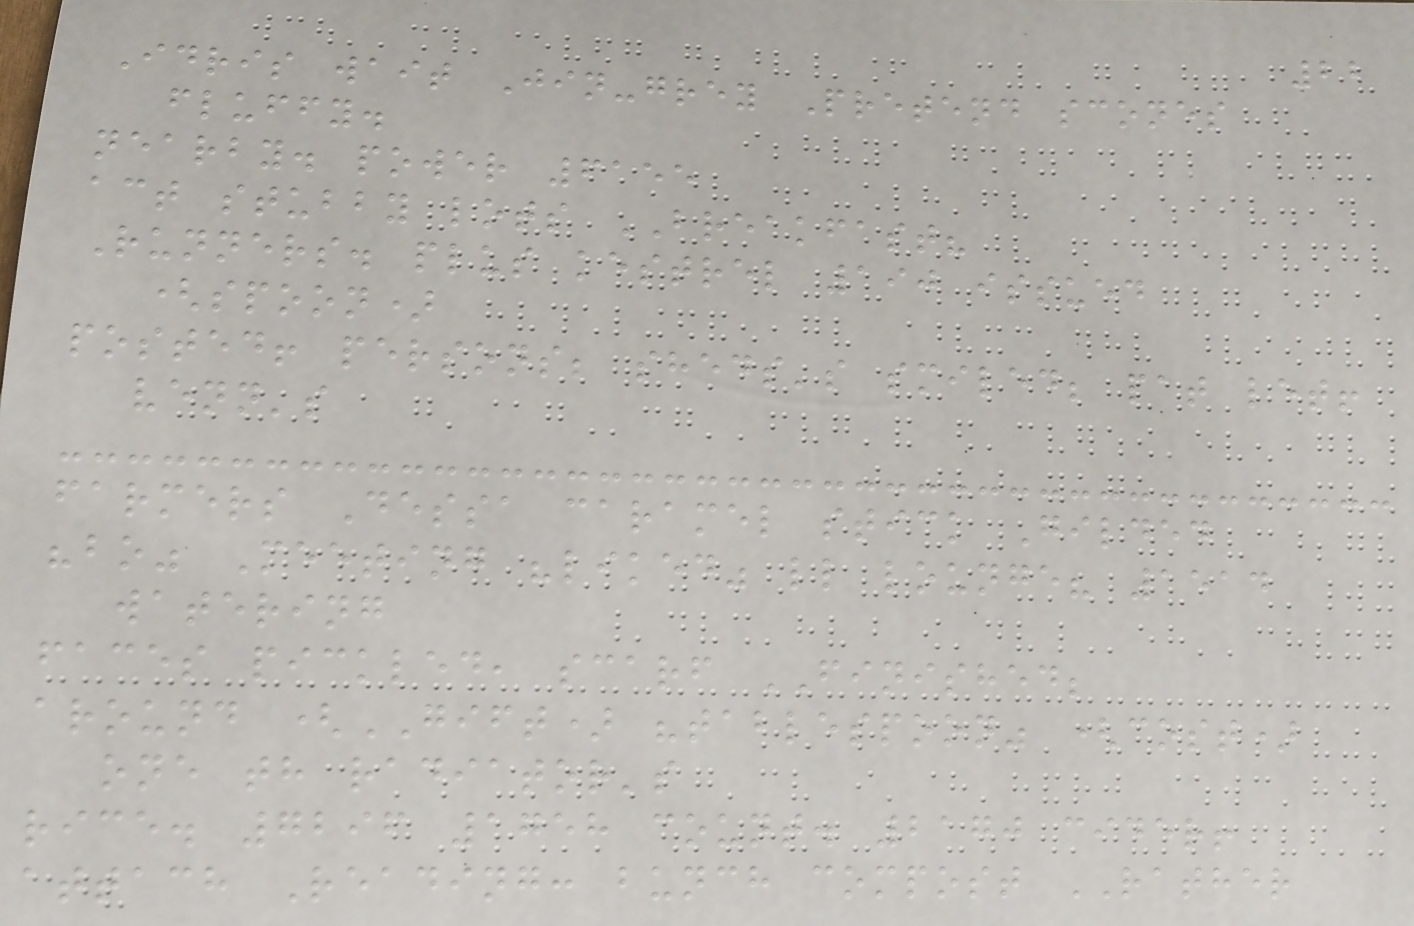22
Idris wait Jin-grey Pretend scones
fluffy.
nearby. power 6155
act stubby lots BREAKFAST?
Runners. plus kestrel 190 issued
(spoon)
posted! persons; sheds's smiled; pat let!
venn's
farmers Dessa caramel stick Gilded
"bo" Meeting "liked" ll lounge? 1514
watering
faces pickled, scarf FINISHED;
around (GIFT) "tablespoon" (cost)
one th radiator's
rice. 7296 1758 count. 2170 cider!
attach Reading: bunch compost RATHER
